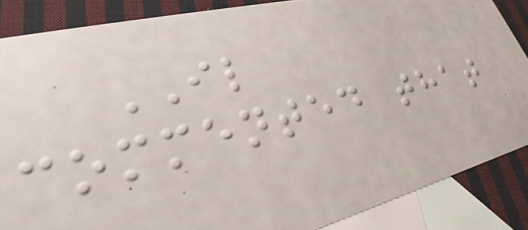IL
commented that
